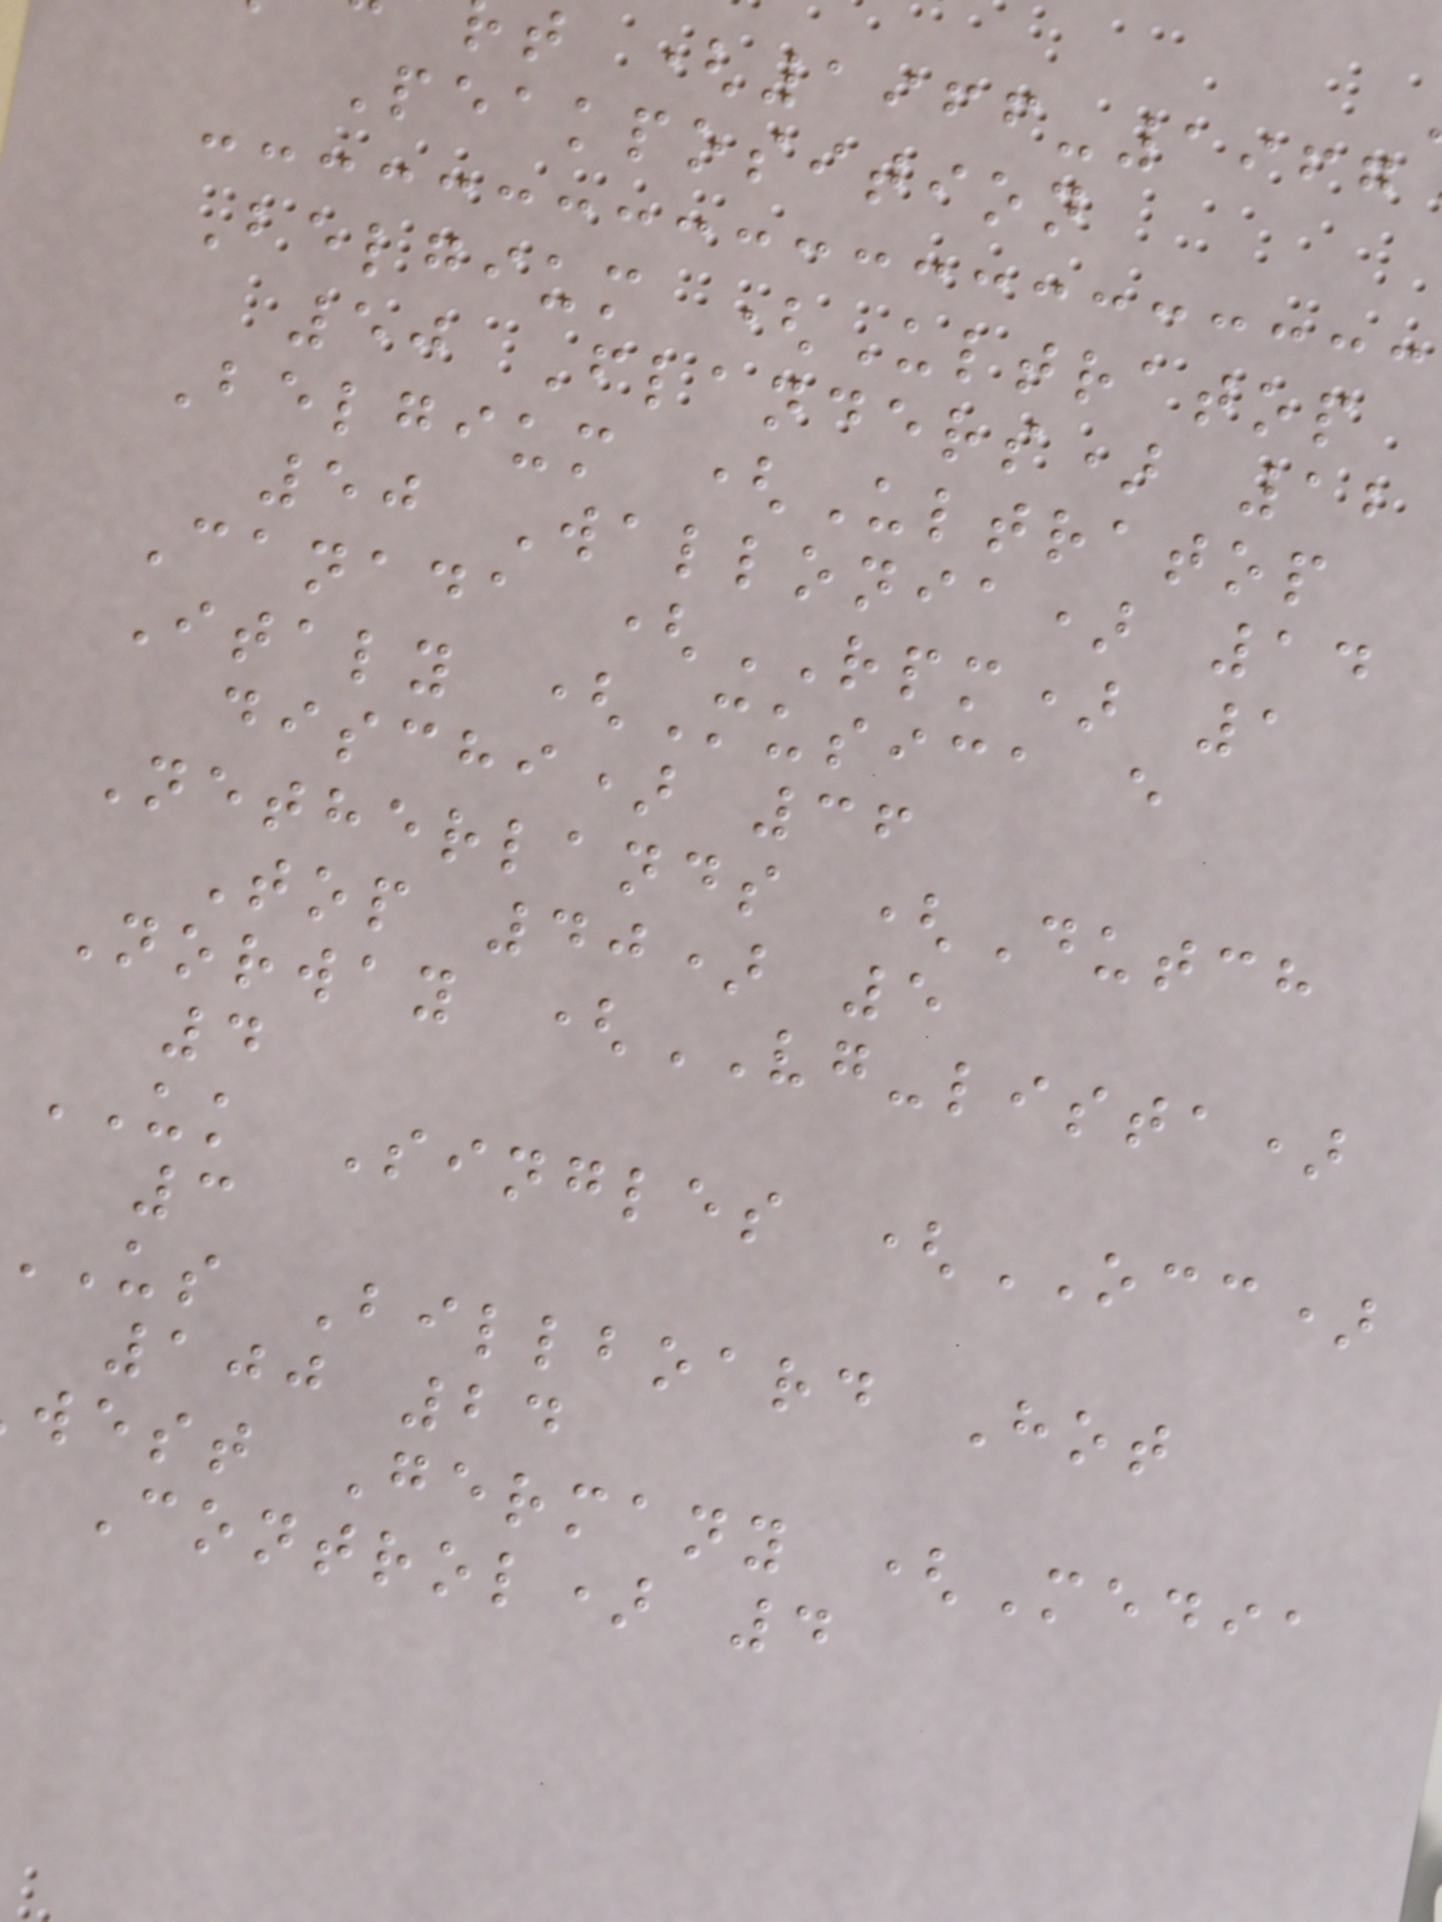t (1966-1967
Peakposition
Belgium (Ultratop
50 Flanders) 12
Belgium (Ultratop
50 Wallonia) 14
Canada (RPM) 1
Italy (Musica e
dischi) 36
Netherlands (Dutch
Top 40) 5
Norway (VG-lista)
4
UK Singles (OCC)
3
us Billboard Hot
100 24
west Germany (Media
Control) 4
